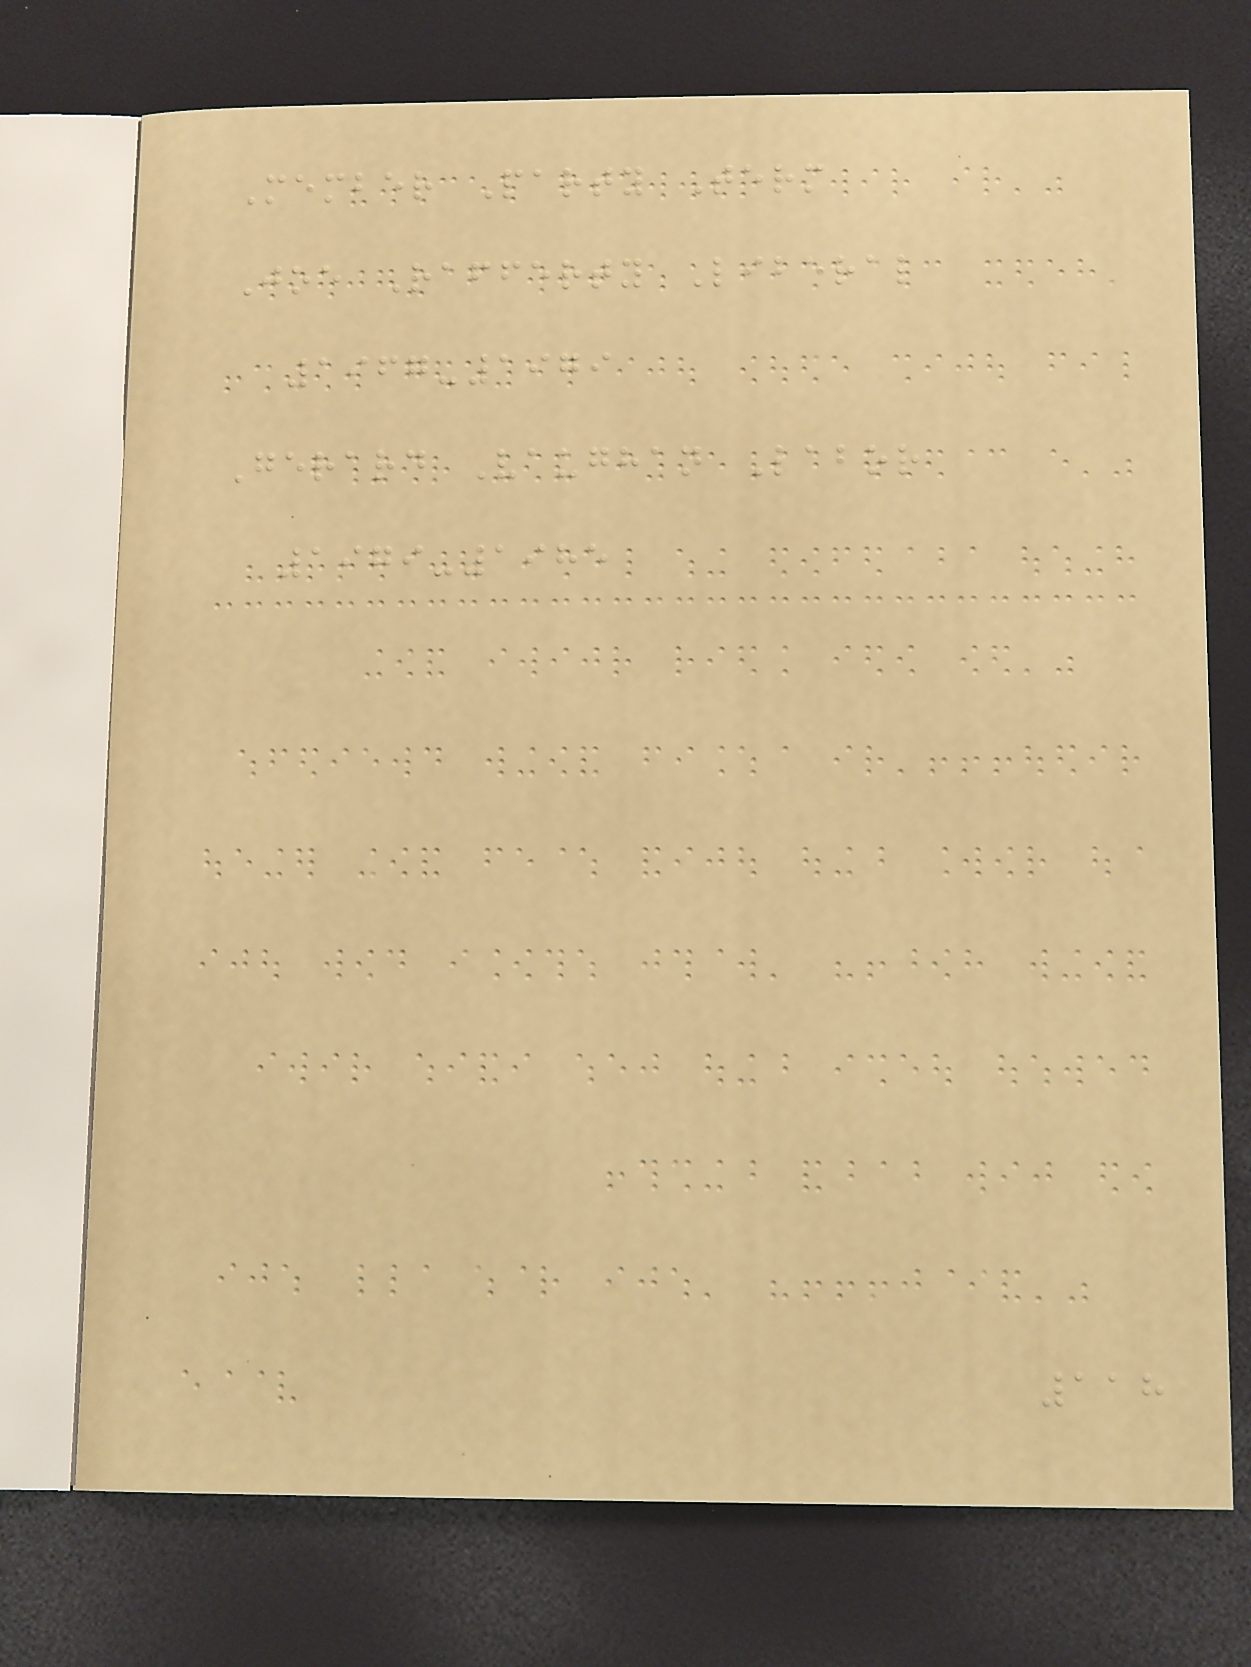Member Party Term
Joe Rafferty Liberal
1967-1979
Gerard Vaughan Labor
1979-1985
118
